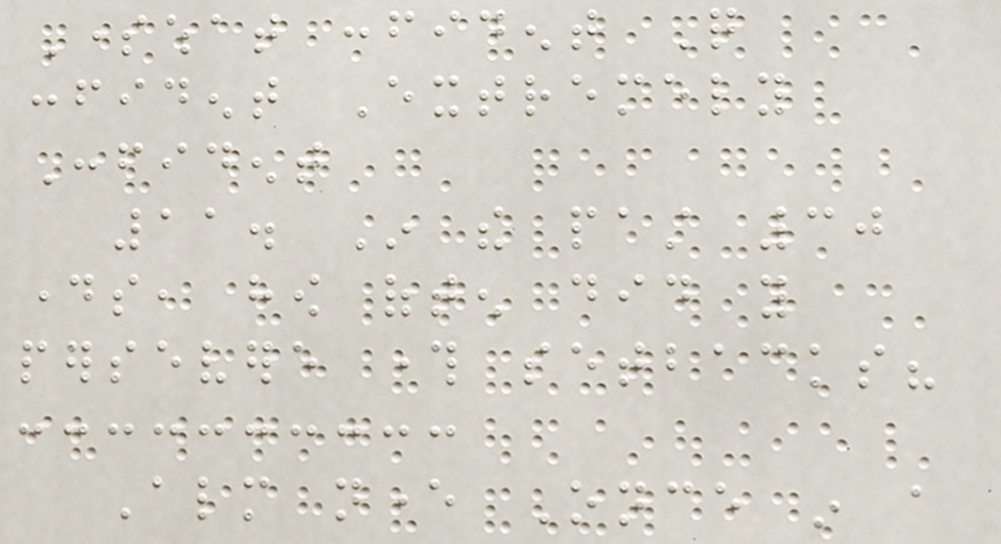Somewhat confident Quite
confident Extremely
Confident
11. In the past 30
days, how often did you
persevere through setbacks?
Almost never Once in a
